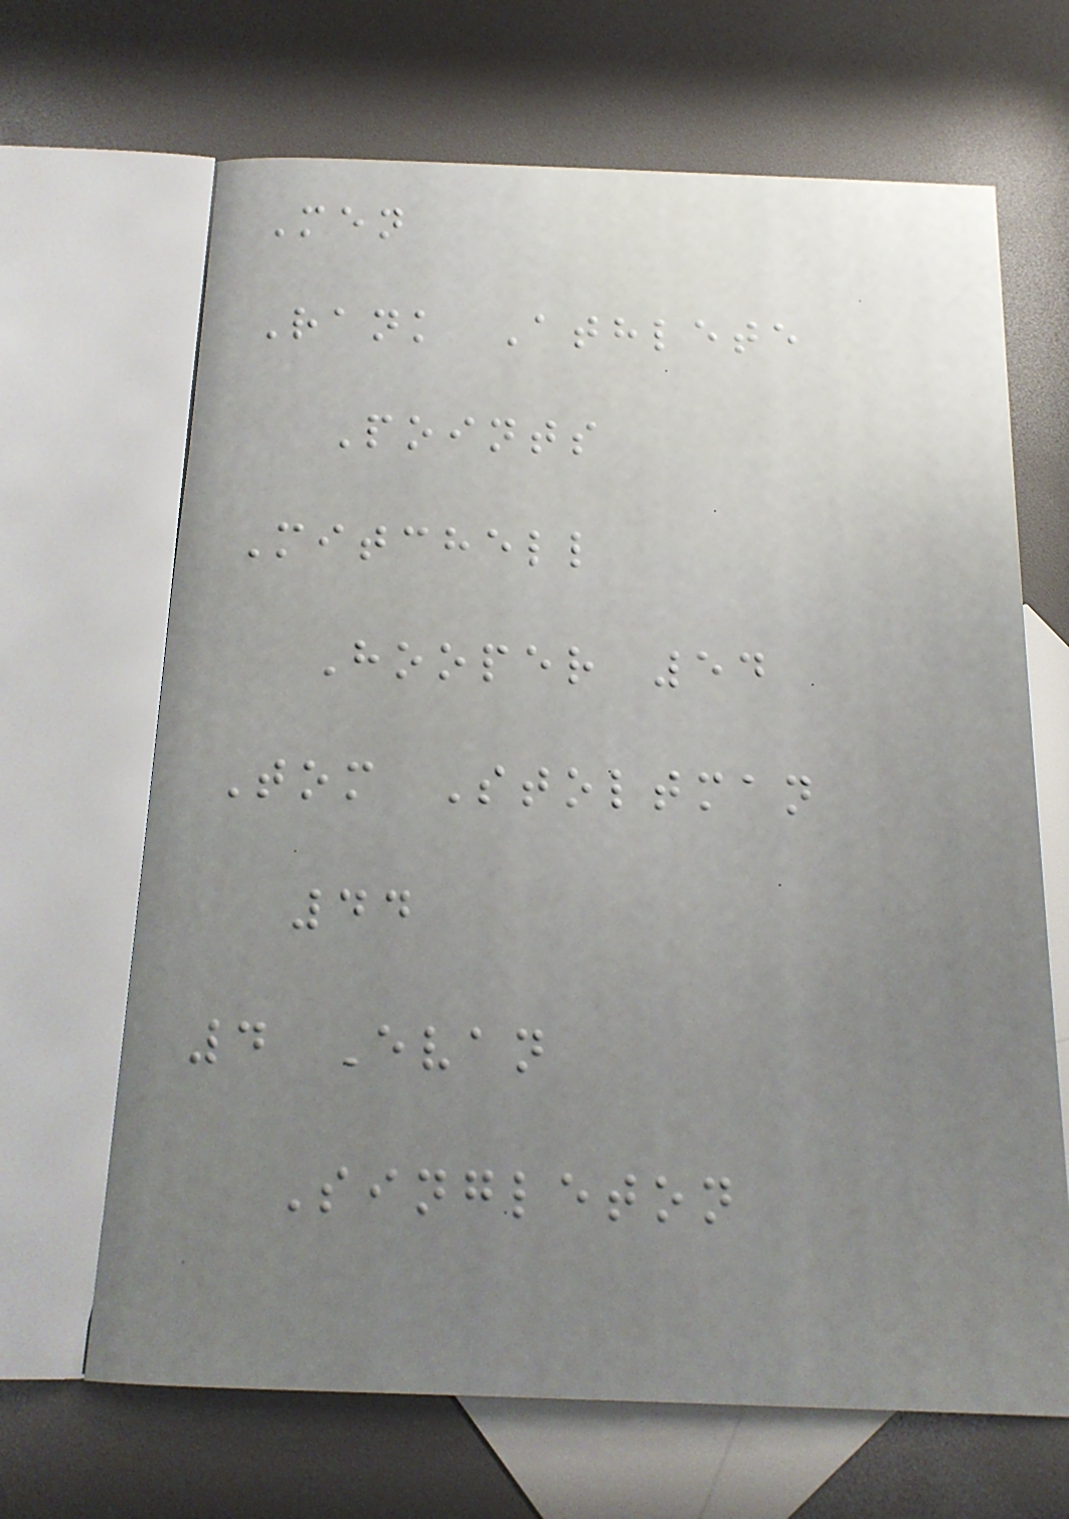Men
Rank Athlete
Points
Mitchell
Hooper 54
Tom Stoltman
44
4 Evan
Singleton
